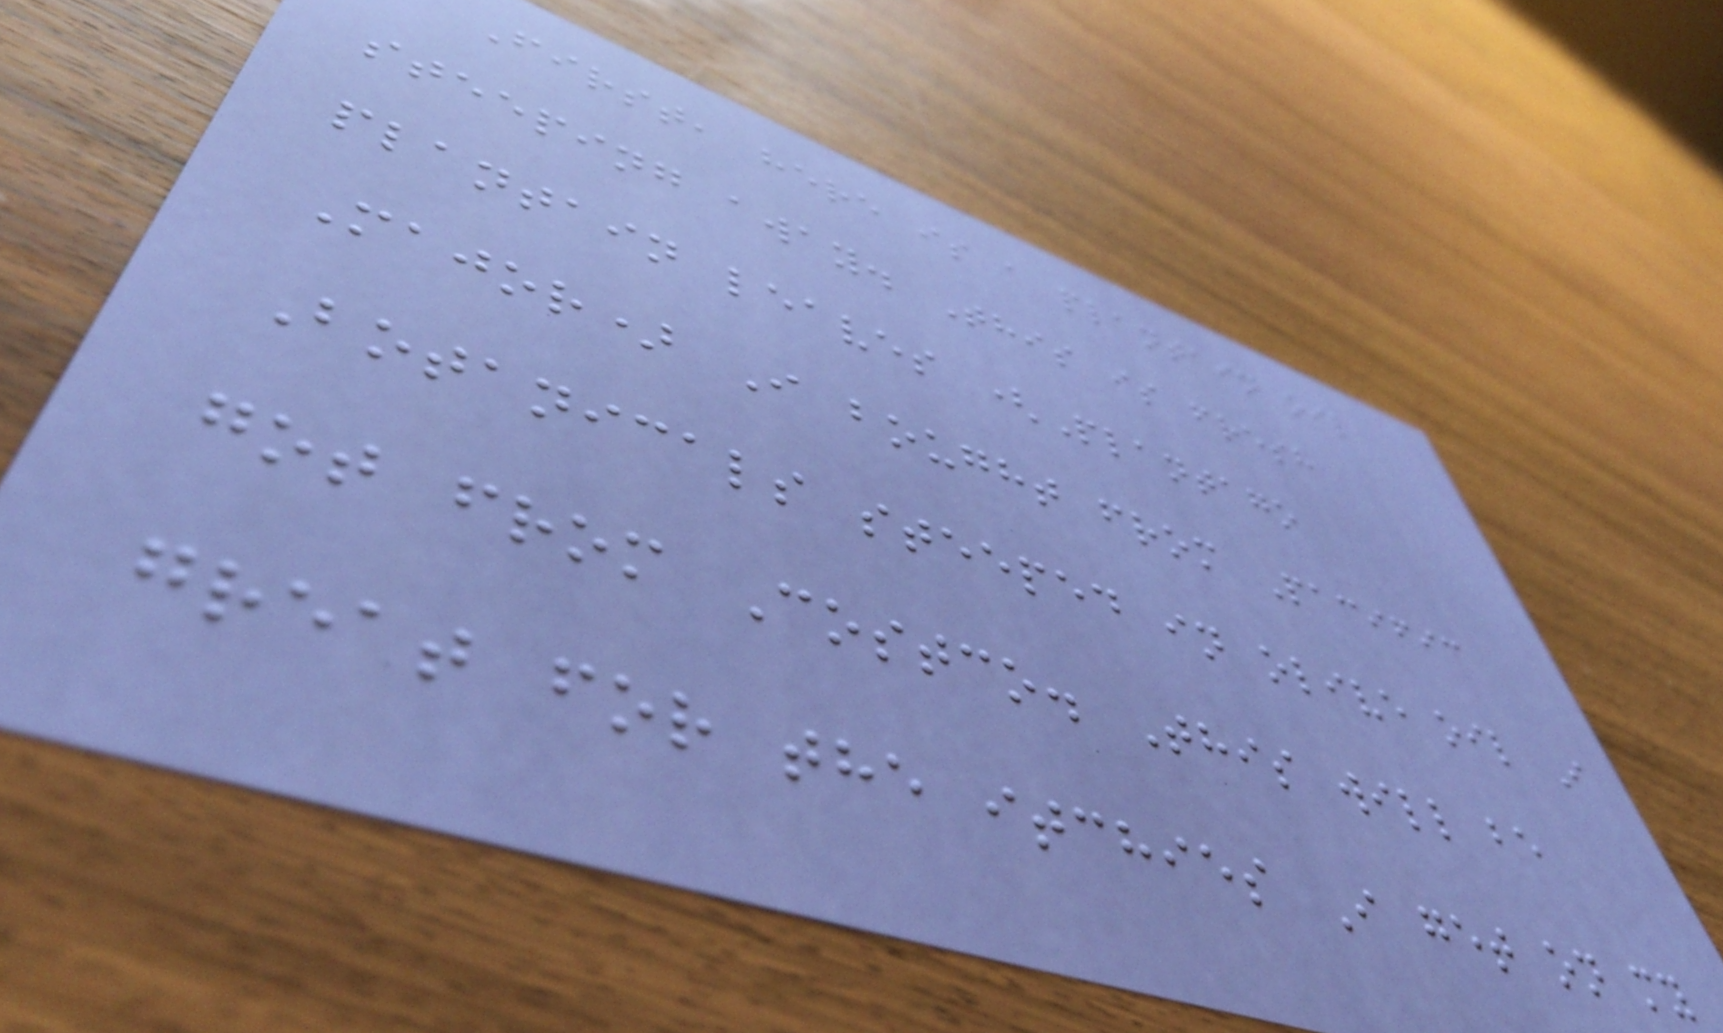First, here is a plantain oil
steeping away. This is fresh
plantain leaves (Plantago
Major) I bought from Pacific
Botanicals steeped in olive oil I
got from Costco. This will be
great for the itchies I get on my
